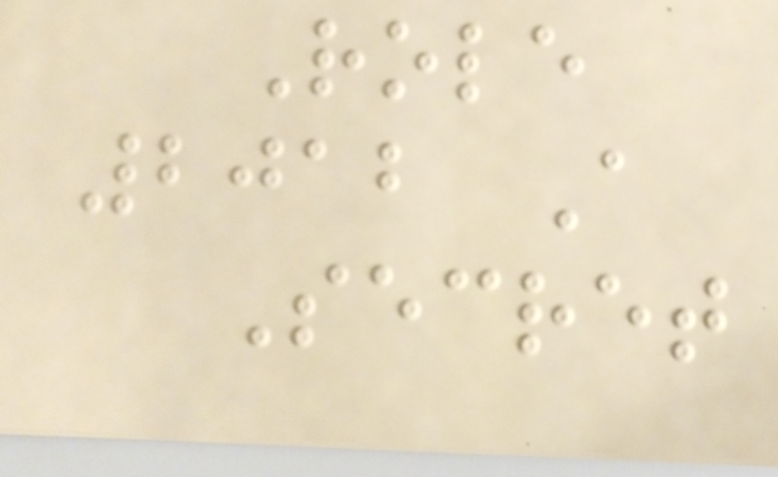Role
2012 A
Secret
